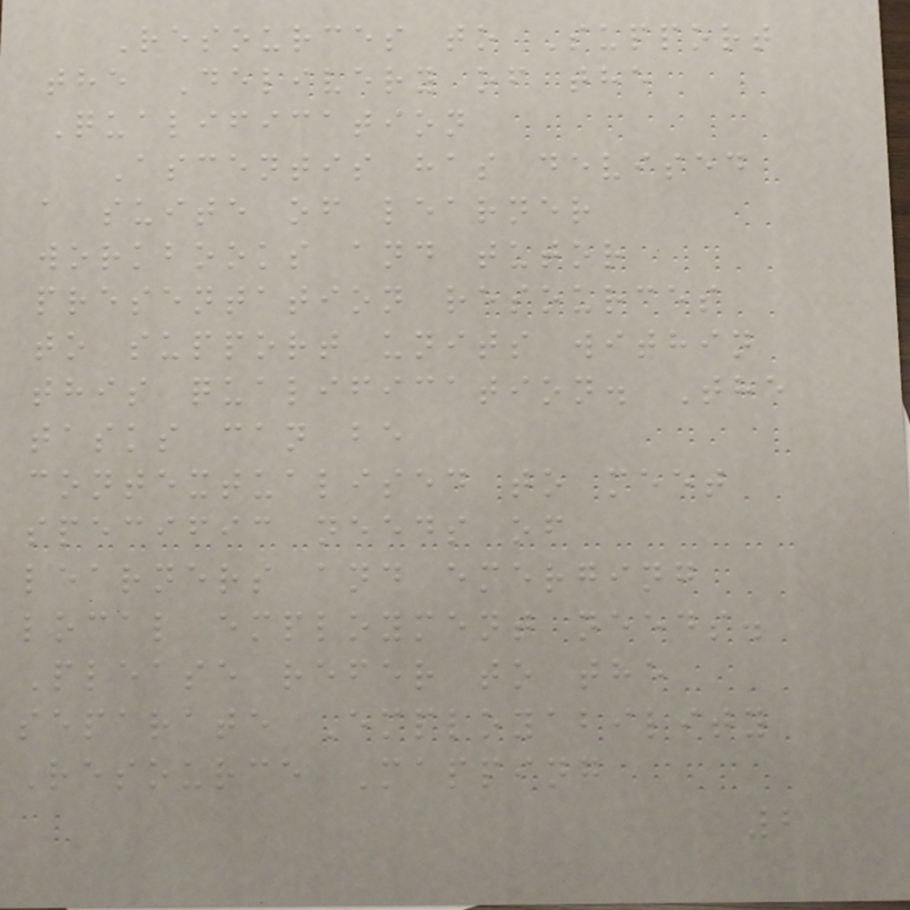Resources to Support
the Delivery of the
Qualification
Ascentis has devised
a suite of learner
workbooks and tutor
presentation resources
to support units within
this qualification. The
tasks can be
contextualised to meet
specific needs of
learners and emerging
local employment needs.
Please refer to the
separate Employability
Resource Mapping
2
